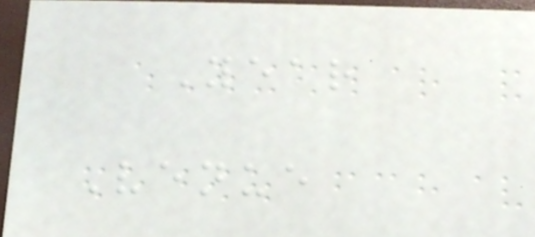Year
Venue
